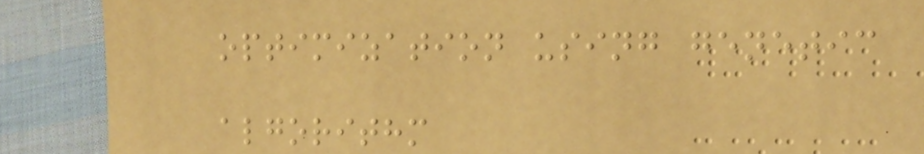optimization using genetic
algorithm
